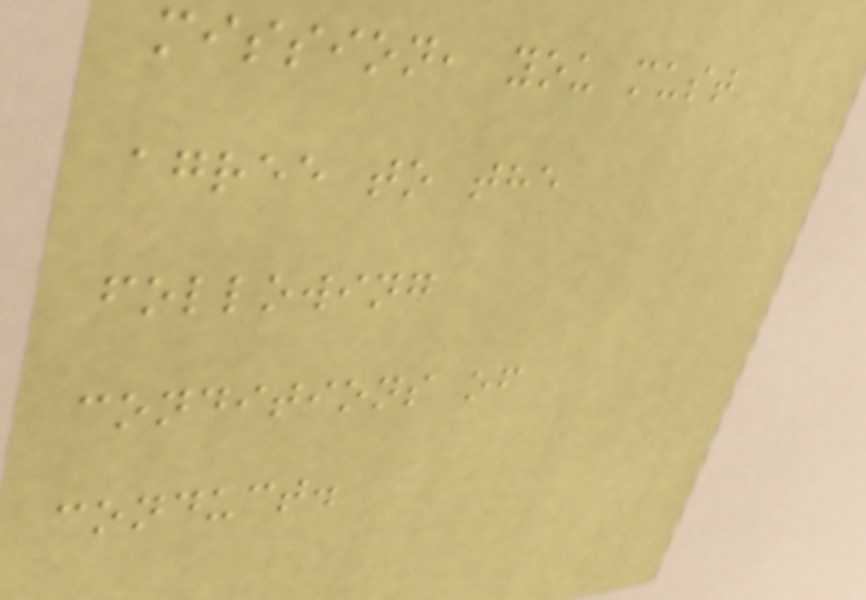mission, you must
agree to the
following
conditions of
conduct.
